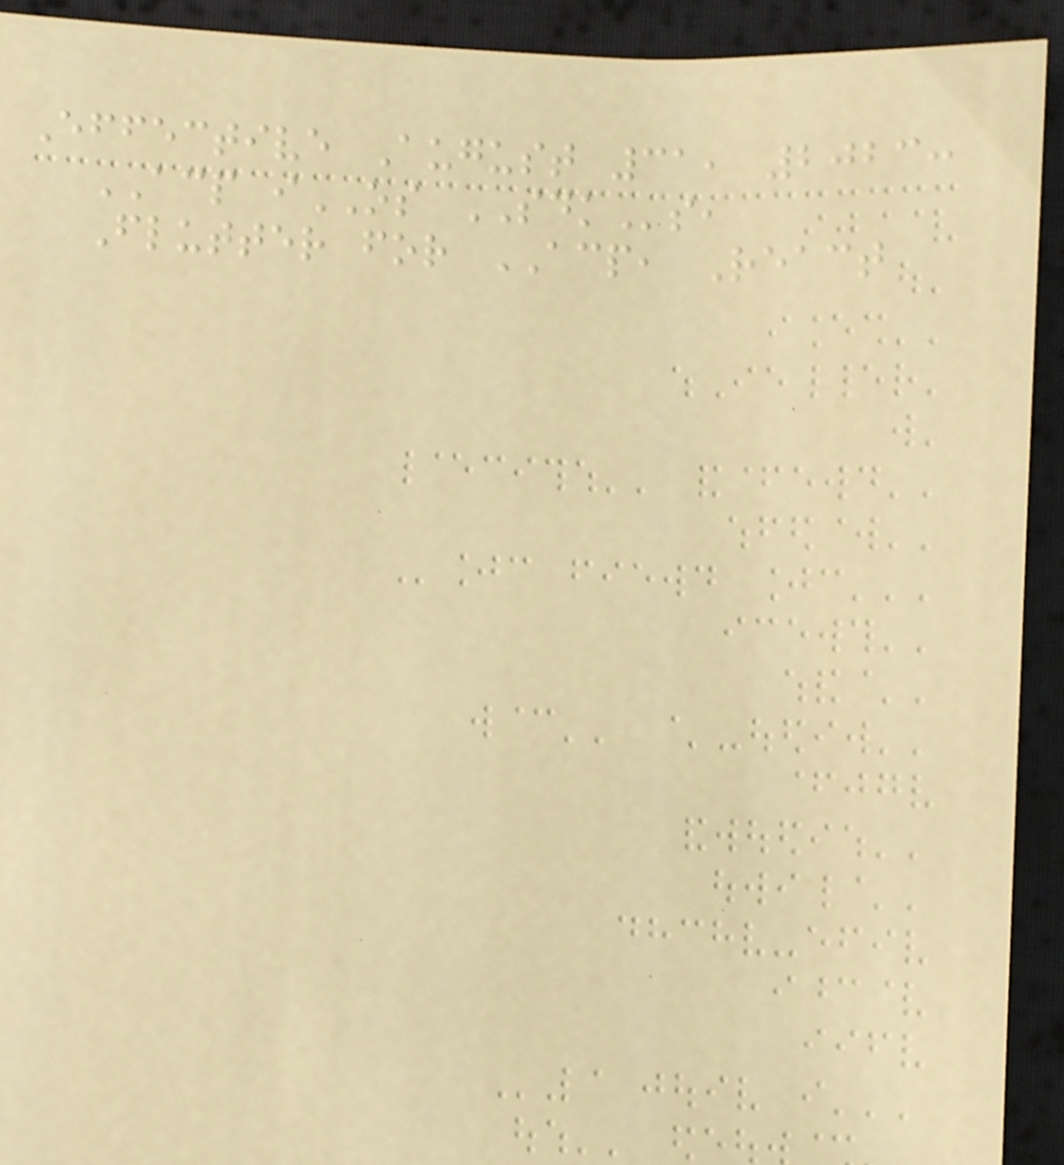Effective August 31, 2023:
ACP iOS SDKs,
Flutter for ACP, React
